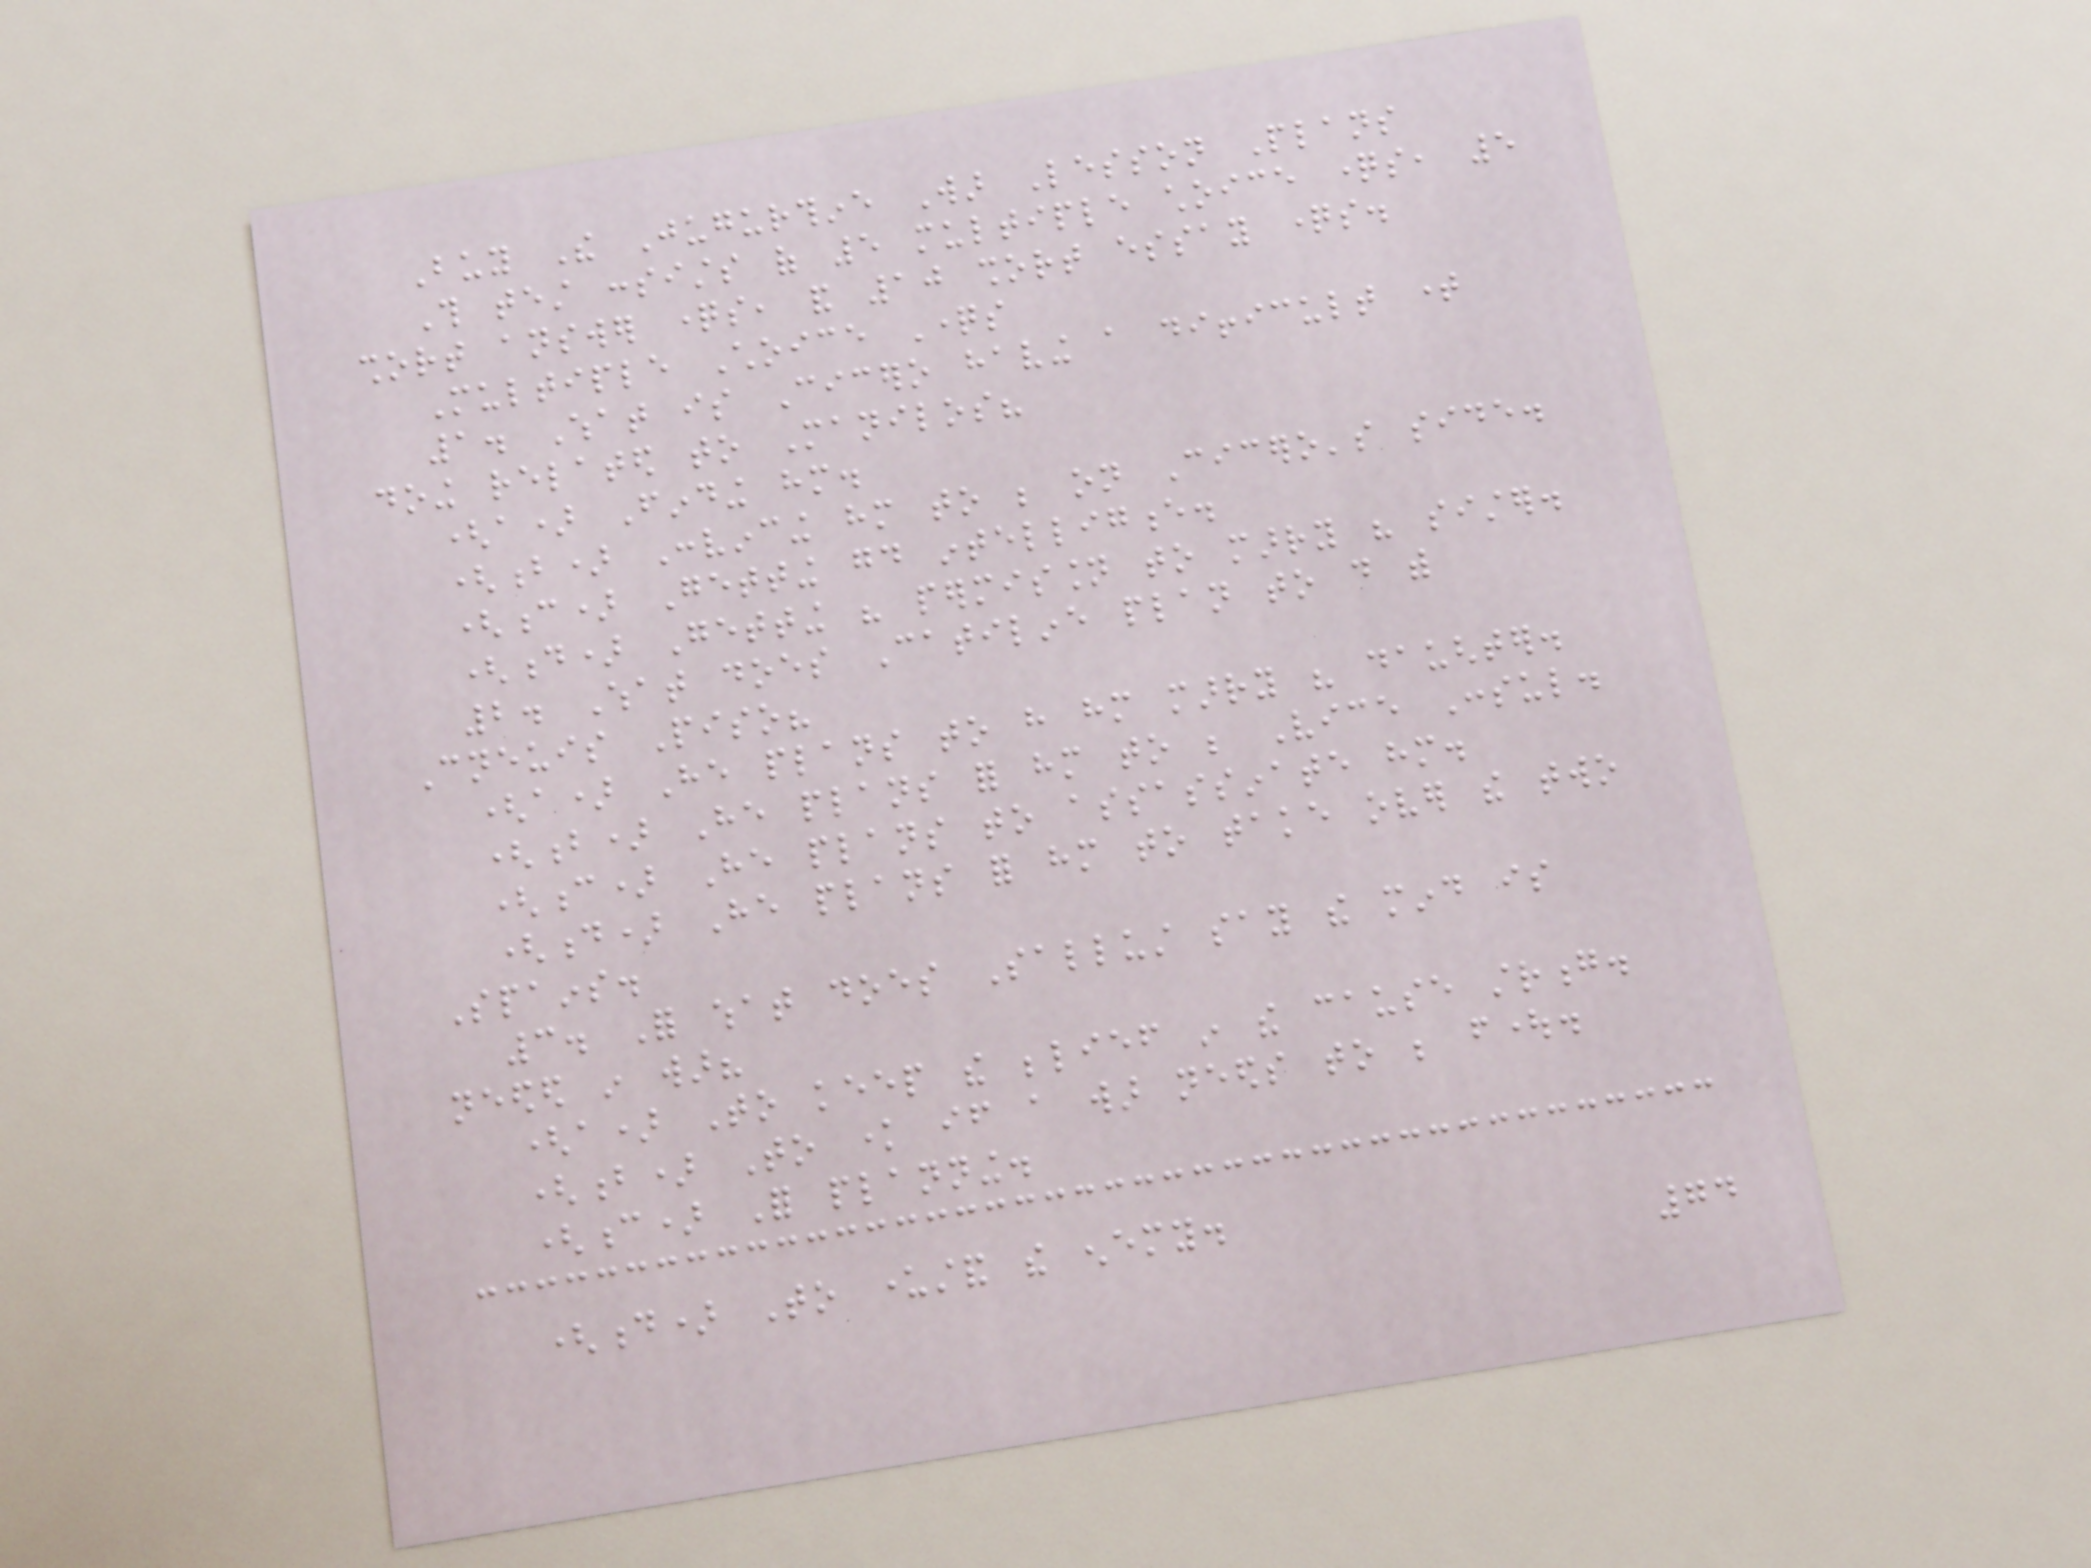Buy The Jugurthine War Lesson Plans
This test consists of 5 multiple choice questions, 5
short answer questions, and 10 short essay questions.
Multiple Choice Questions
1. What is Cicero having a difficult time
doing related to Manilos?
(a) Finding him.
(b) Convincing him to be on Cicero's side.
(c) Getting good intelligence.
(d) Getting his permission to marry his sister.
2. What does Catiline plan to do with
Cneuis Piso?
(a) He plans to have him marry his daughter.
(b) He plans for him to be Vice Consul.
(c) He plans to assassinate him.
(d) He plans for him to take over the two
Spains.
3. For what does Sallust say the mind is
needed in war?
(a) To keep the belief in the cause strong.
(b) To know if a war needs to be fought.
(c) For planning.
(d) To understand the enemy.
74
